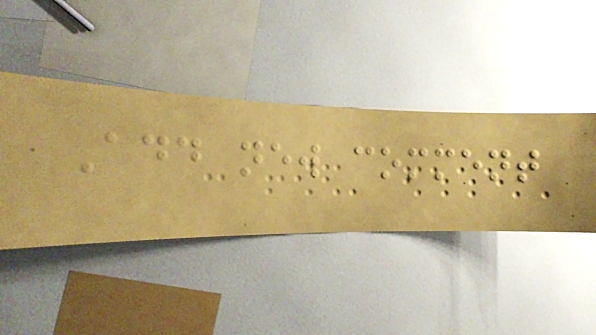Add new comment
